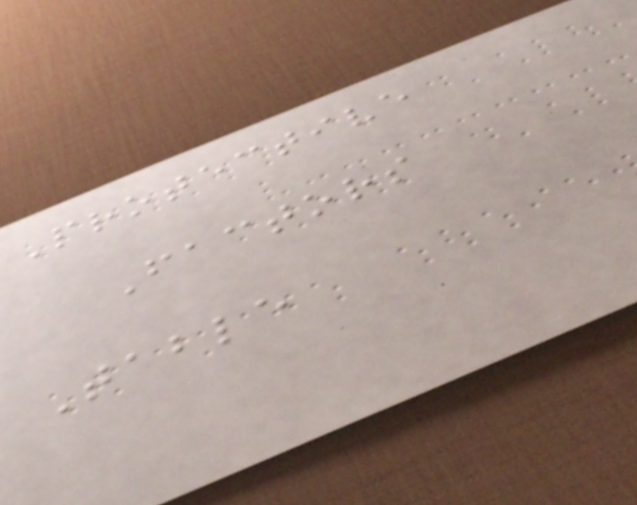Protective
Factors
Table
